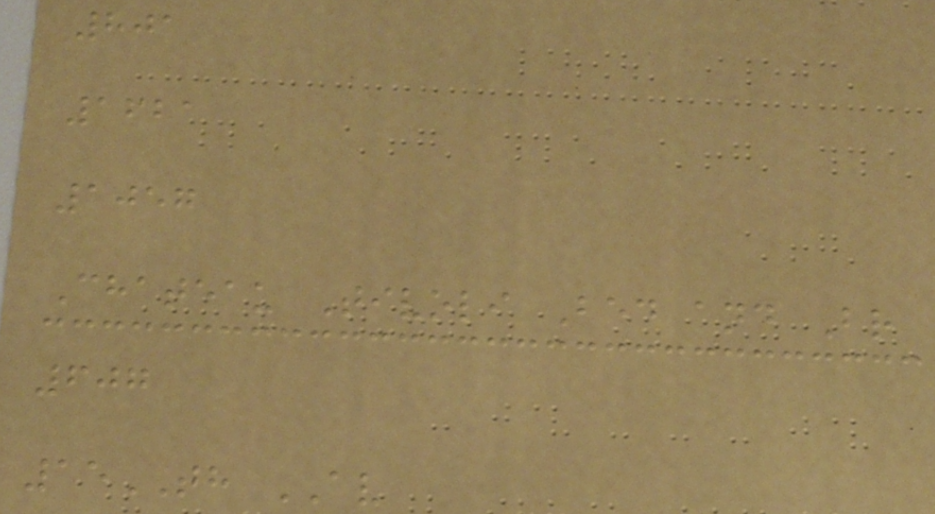801
1621
1057
Chateau Tivoli Bed and Br
607
15TH AV
